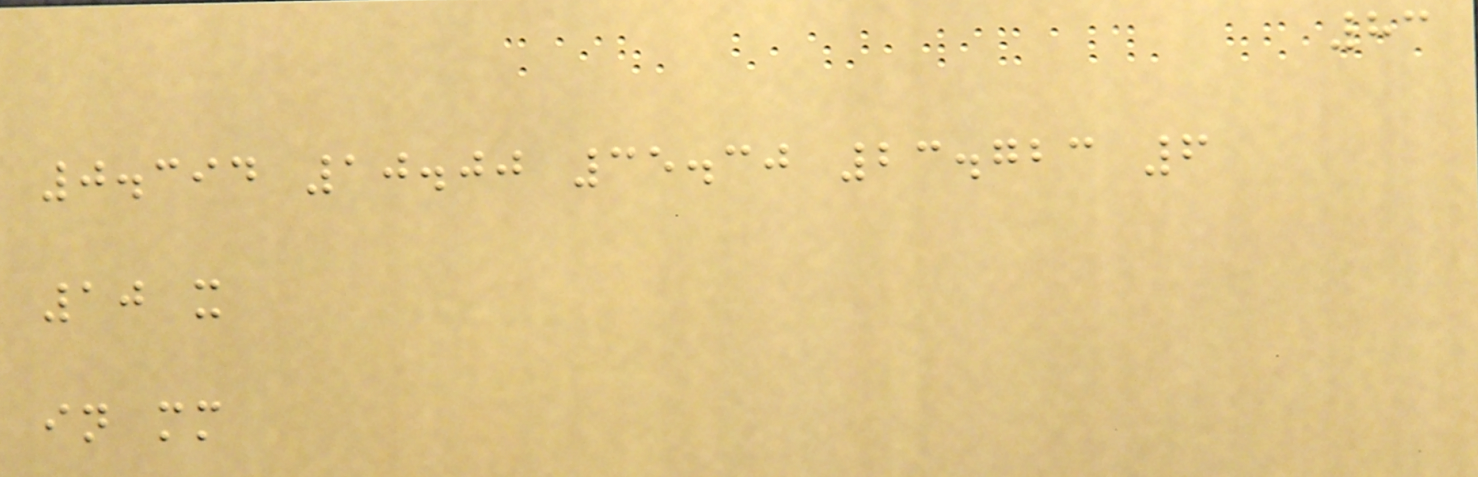83
0.394 10.00 35.30 23.723 6
10 x
in mm
